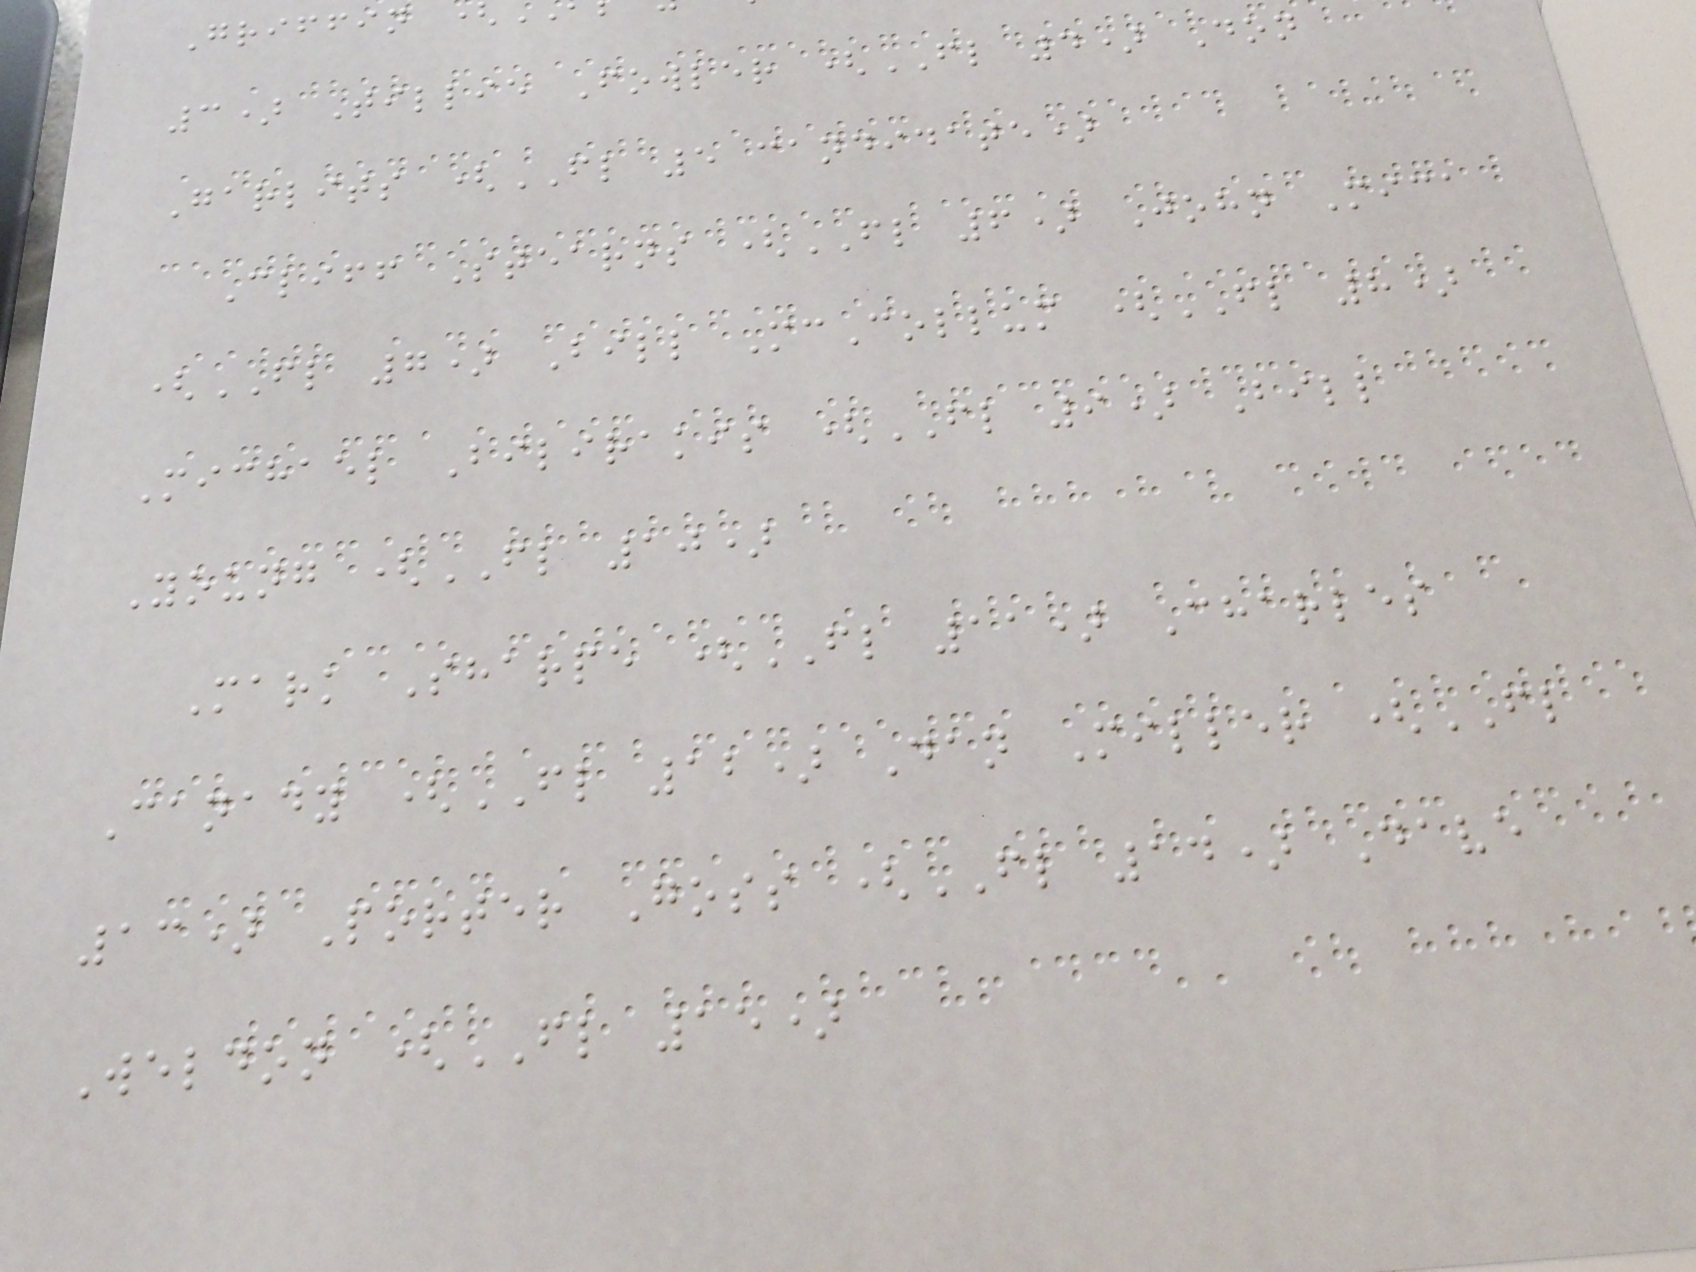3) Tillie Fowler (FL 4) Don
Garlits (FL 5 candidate)
Cliff Stearns (FL 6) John Mica
(FL 7) Bill McCollum (FL 8)
Michael Bilirakis (FL 9) Bill
Young (FL 10)
Mark Sharpe (FL 11) Charles
Canady (FL 12) Dan Miller (FL
13) Porter Goss (FL 14) Dave
Weldon (FL 15)
